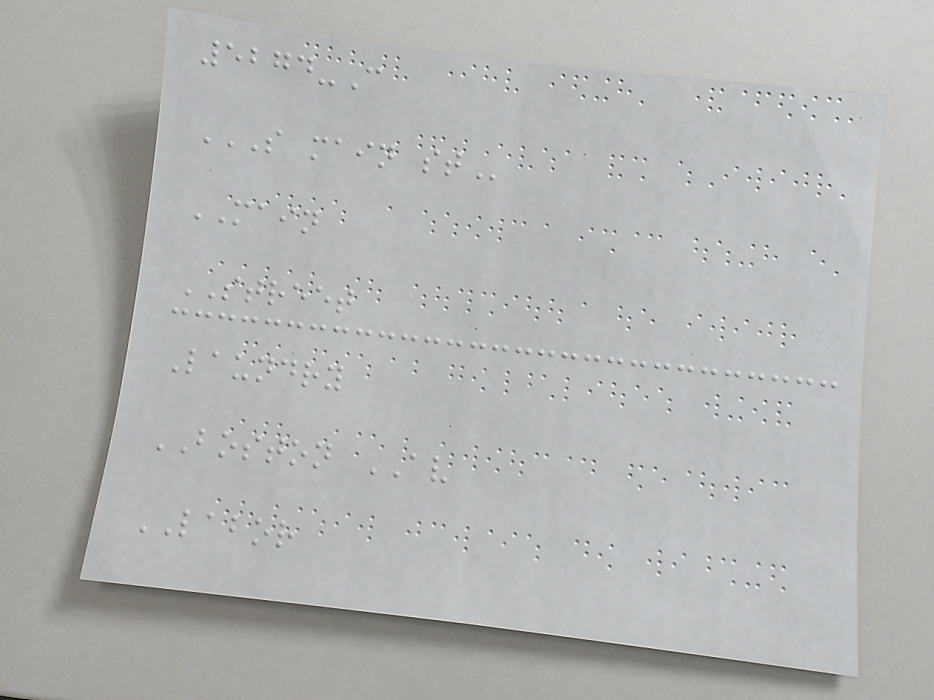5274-C
S MAIN ST
MAIN
STREET
Laundry
BOSTON AV
LABOR
